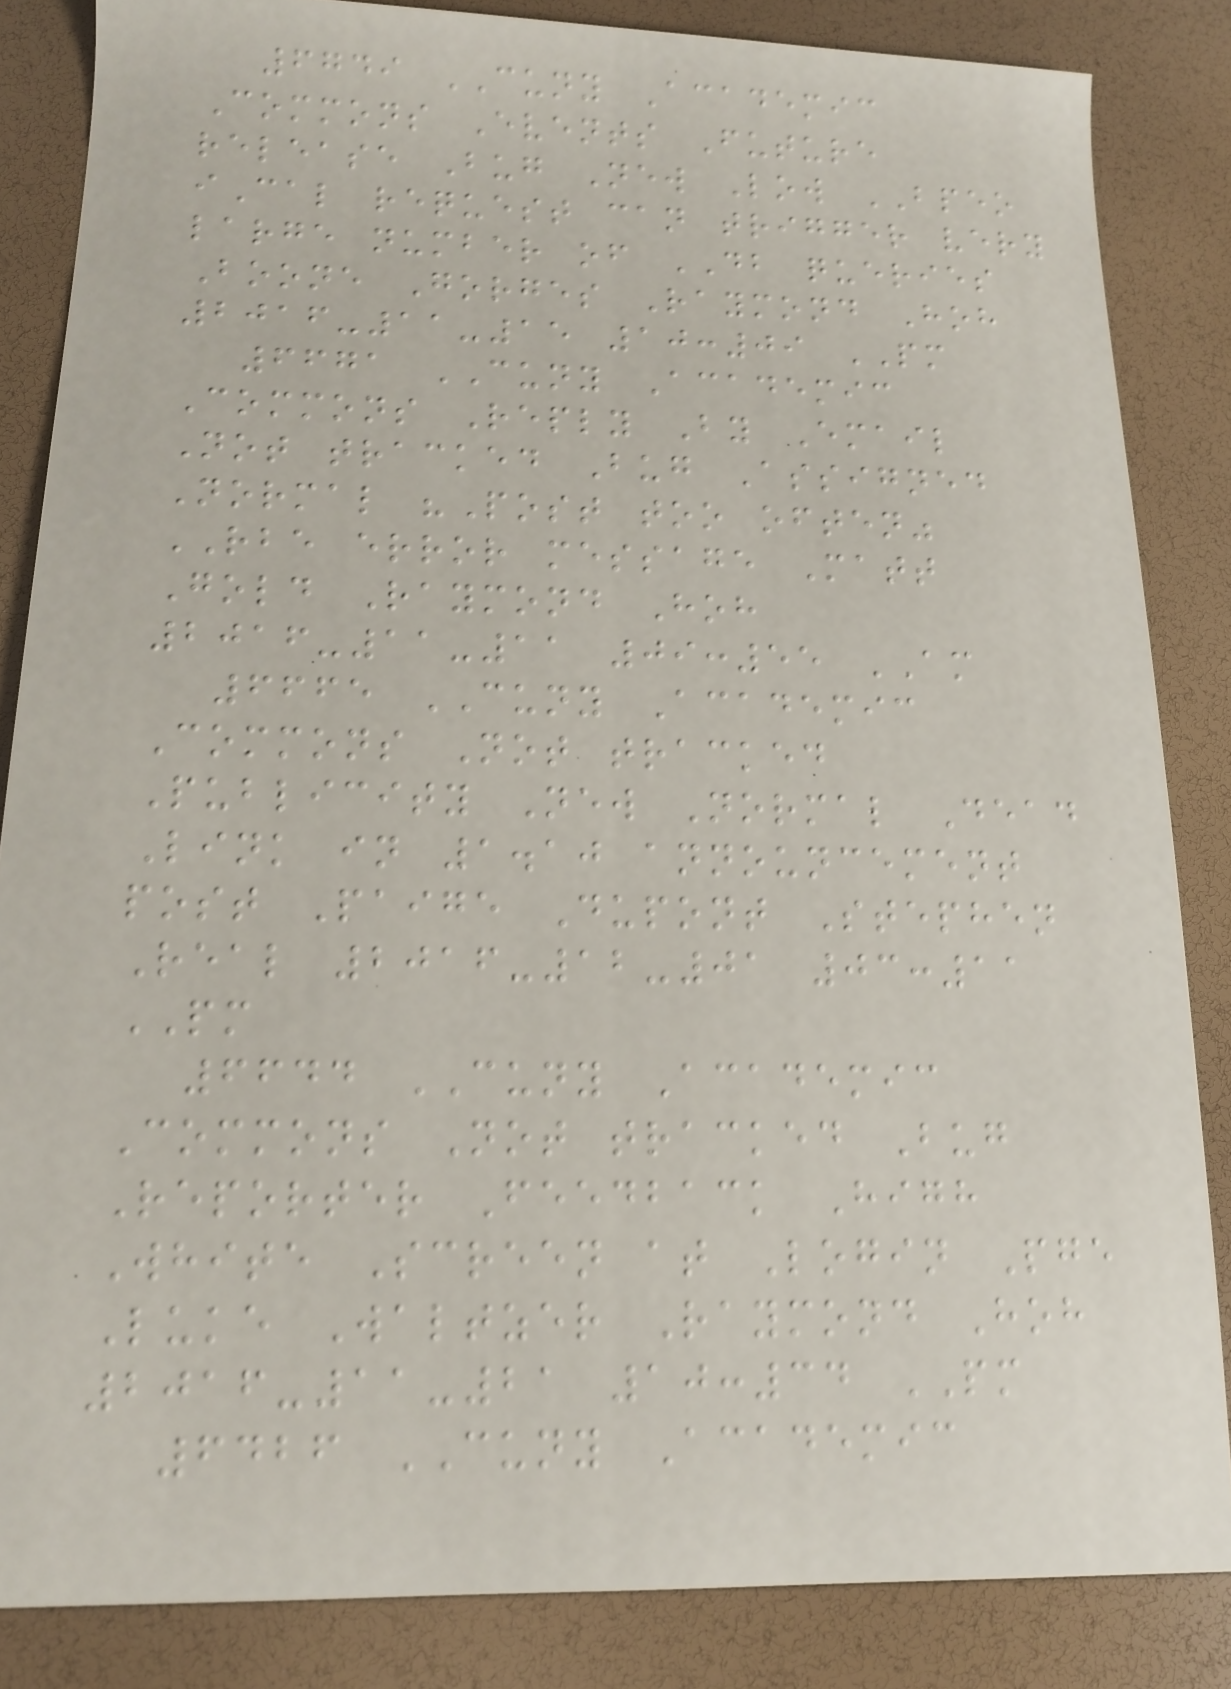6749 CUNY Academic
Commons Events Future
release Bug New Low BPEO
iCal request can trigger very
large number of DB queries
Boone Gorges Raymond Hoh
2016-11-15 10:09 PM
6671 CUNY Academic
Commons Reply By Email
Not tracked Bug Assigned
Normal "Post too often"
RBE error message Matt
Gold Raymond Hoh
2016-11-11 09:55 AM
6665 CUNY Academic
Commons Not tracked
Publicity New Normal Dead
Link in 1.10 announcement
post Paige Dupont Stephen
Real 2016-12-01 03:11
PM
6644 CUNY Academic
Commons Not tracked Bug
Reporter Feedback High
White Screen at Login Pge
Luke Waltzer Raymond Hoh
2016-11-21 10:34 PM
6426 CUNY Academic
